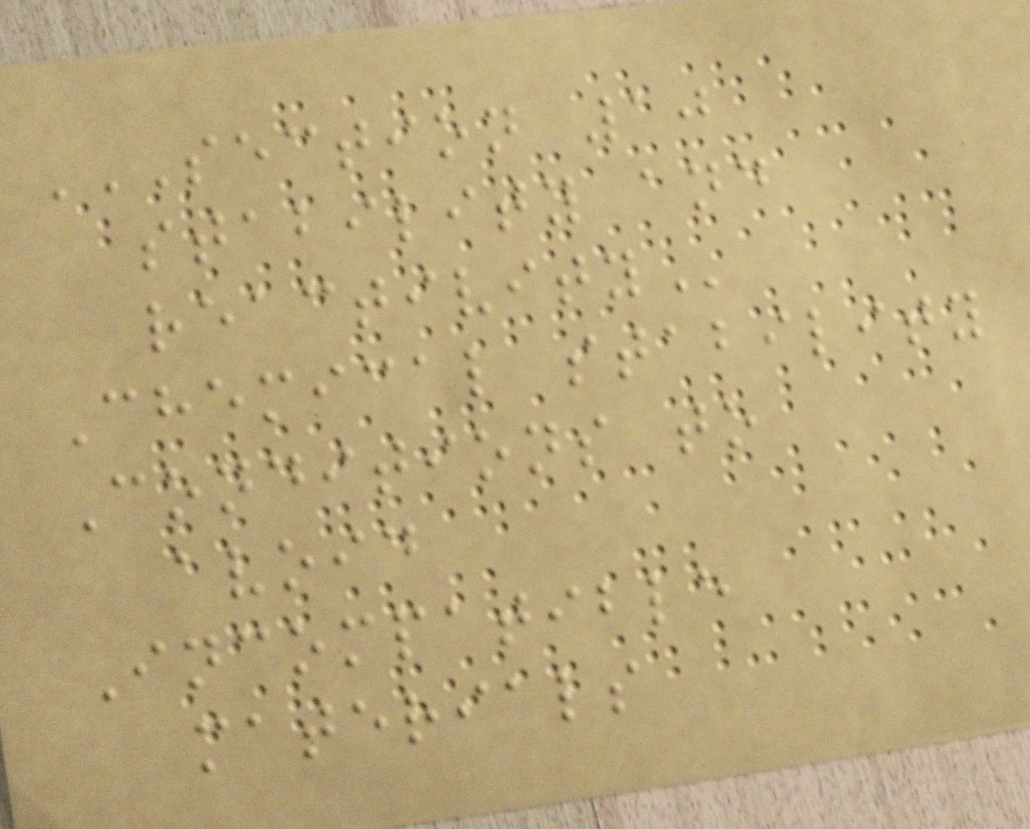SECTION 10
STABILITY AND
REACTIVITY
Chemical stability
Conditions to
avoid
Incompatible
materials
